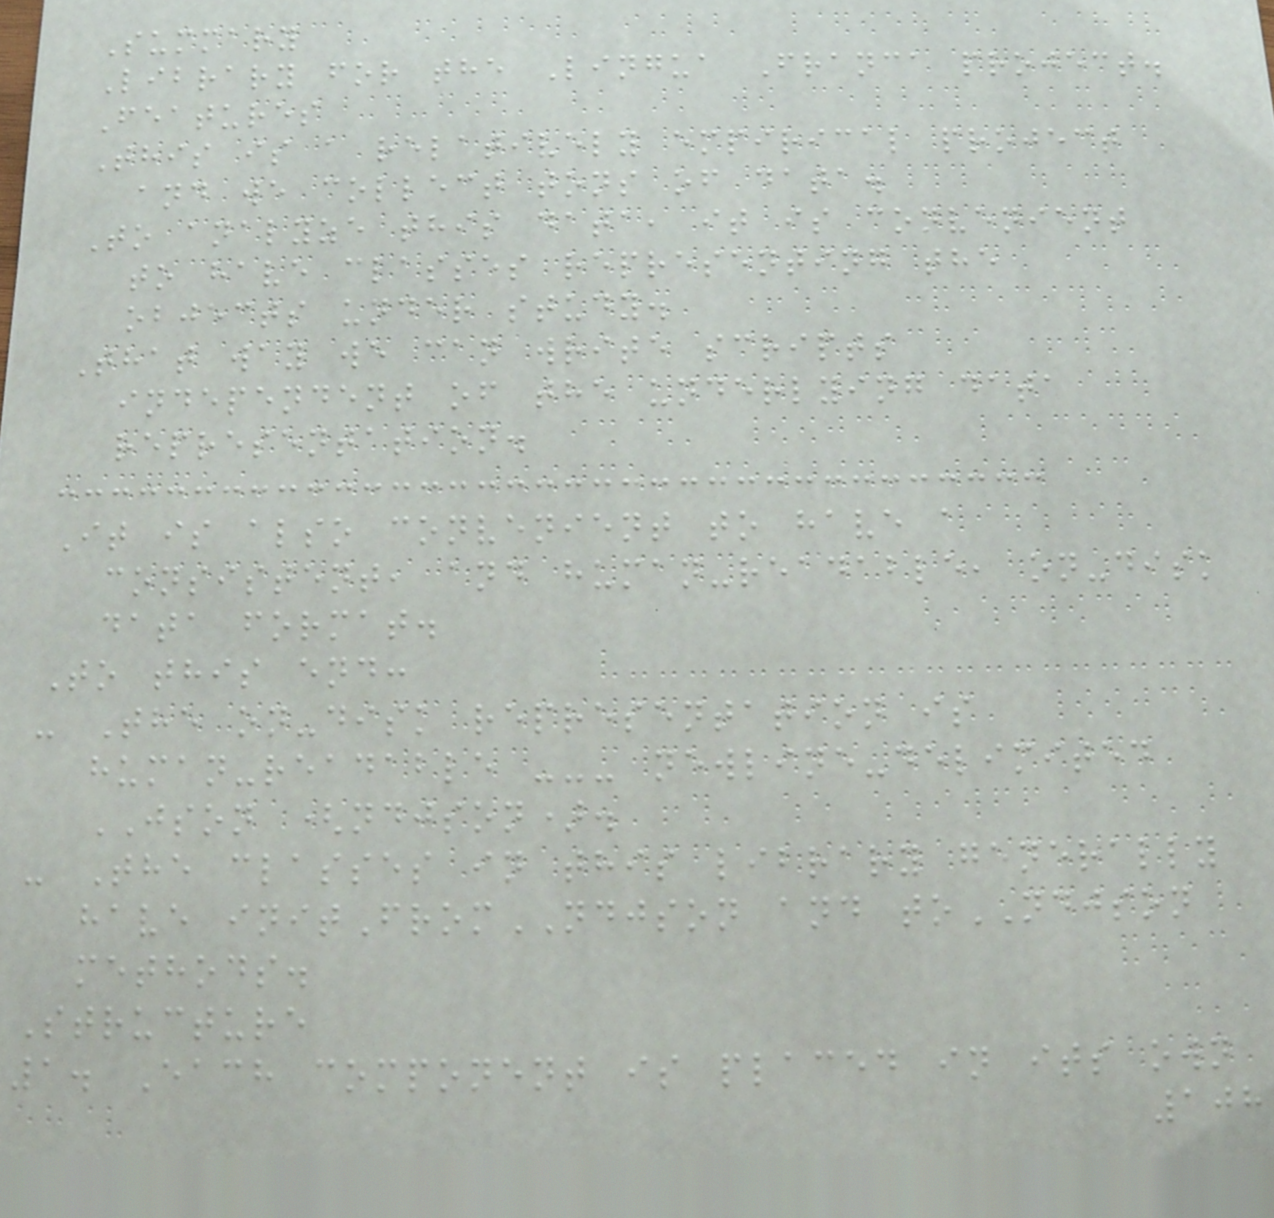Summary
Library for the Lingua Franca project.
Features
This is a relatively empirical project
and we collect tons of data.
To analyze this data, it is convenient
to have classes representing the
objects under study.
That way we can write scripts
independent of the underlying data
representation.
It is also convenient to have a
consistent, and human-readable, on-disk
data format.
To this end:
- The on-disk representation is
human-readable --- newline-delimited
JSON (ndjson).
- The classes in this library generally
have initFromNDJSON and toNDJSON
methods.
Structure
1. Each component is placed in its own
108
